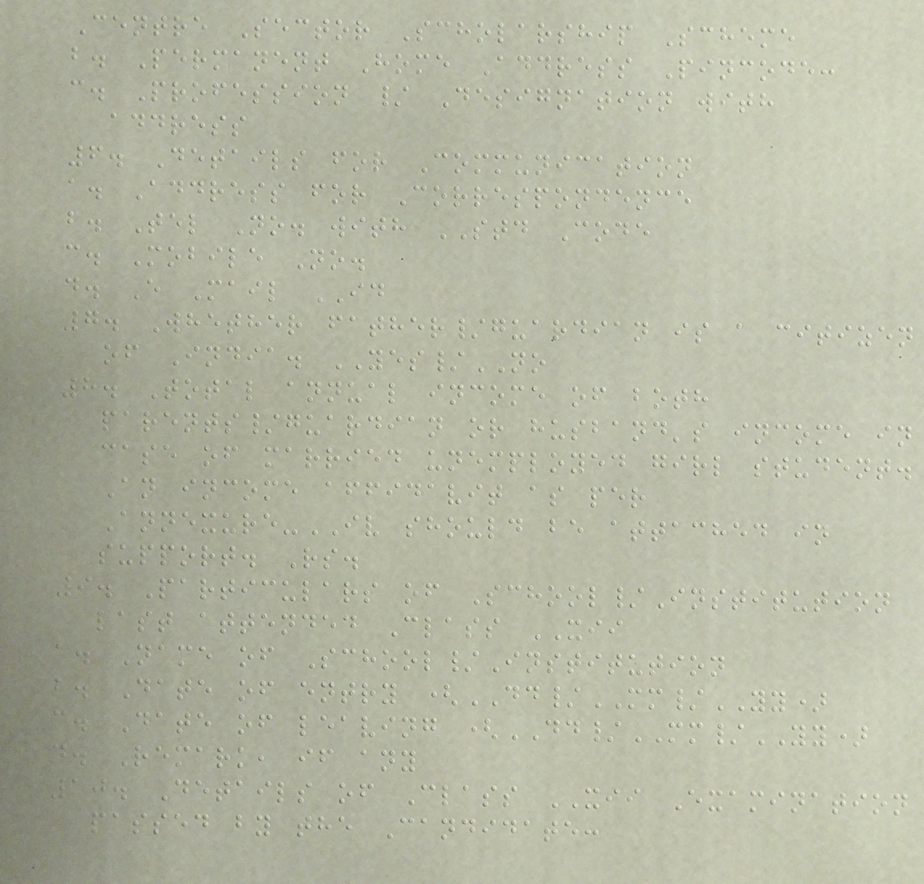Centre Sector Scholarship Scheme
b. Permanent Home Address Pincode:
c. Profession / Designation with
address
6. Details for Communication
a. Address for Correspondence
b. Tel No. with STD Code
c. Mobile No.
d. E Mail ID
7. Whether father/guardian is a citizen
of India. YES/NO
8. Total annual income of both
parents/guardian or husband's income in
case of married unemployed girl student.
An income affidavit as per
Annexure-IV should be attached in
support. Rs.
9. Particulars of School/Institution
last attended Class XII
a. Name of School/Institution
b. Date of entry (DD/MM/YY)
c. Date of leaving (DD/MM/YY)
d. Remark, if any
10. Details of Class XII Examination
passed by the Candidate:
